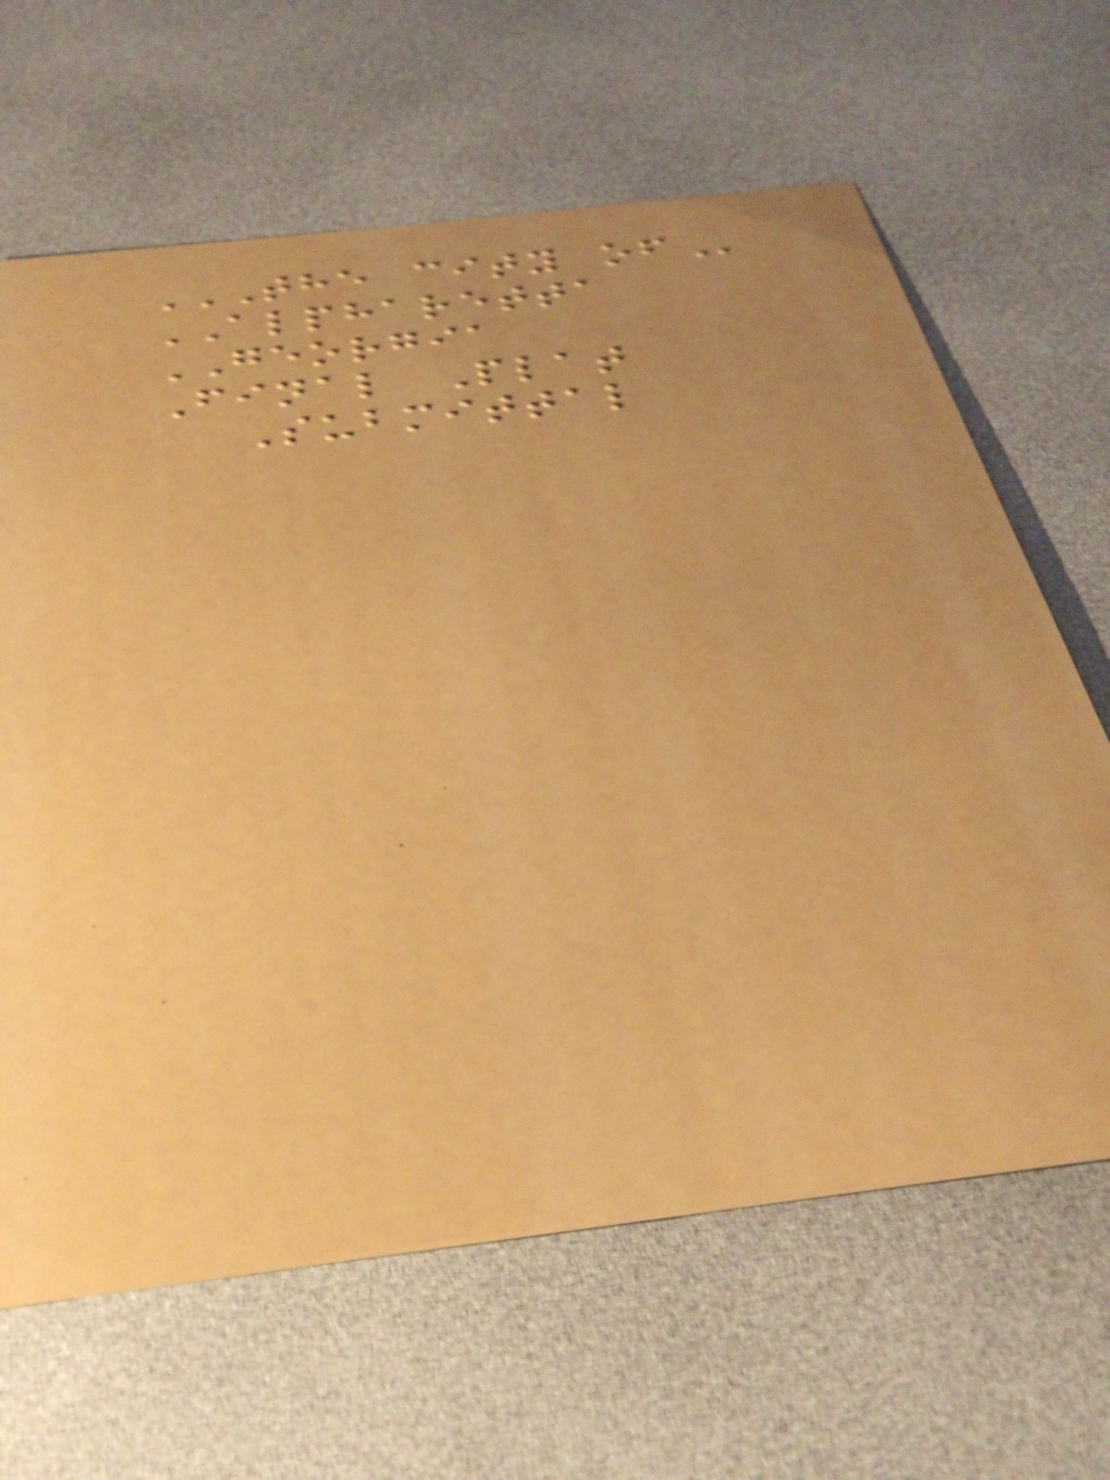THE CITY OF
ALPHARETTA
GEORGIA
Final Plat
Submittal
